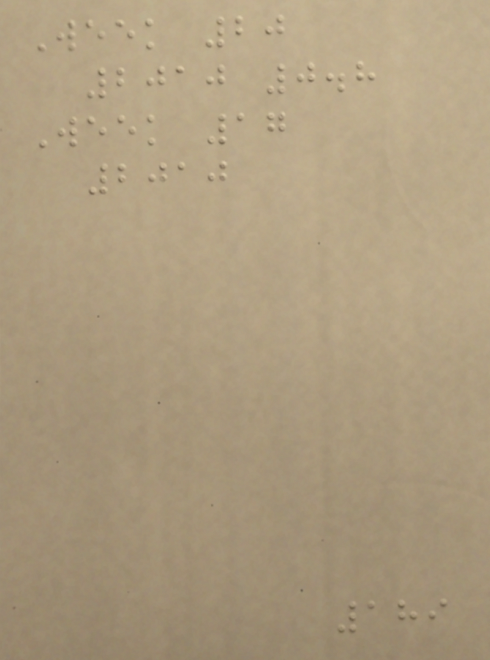Week 20
2010 0.8
Week 17
2010
189
